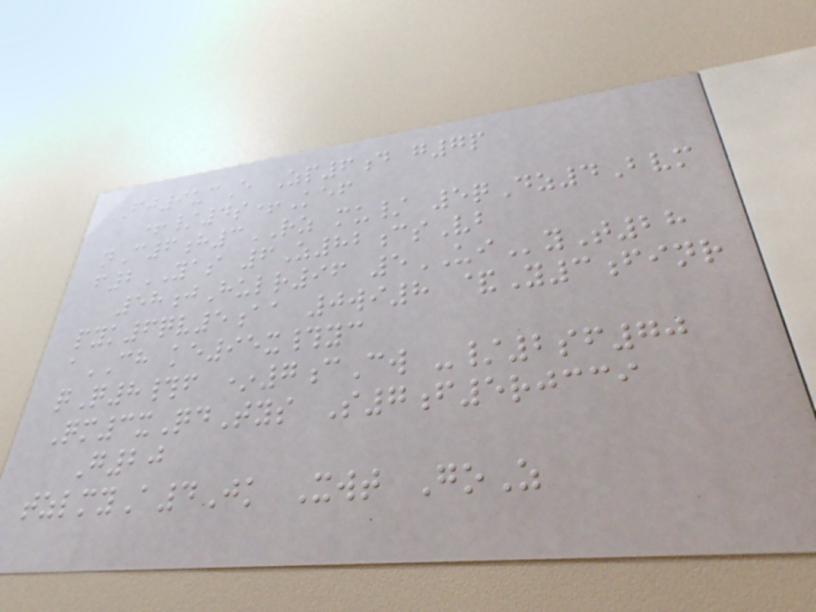Fj9ucE Zp6d g7p
+/4s+Kef
nC6h3RZ mu/ 5qDz4Bvm
f2YAS 6Z82csVb
58jHulr96 5UIyT28
pyk6qv5aa 0wi8 &Y3finr
aCH ke95x#yc
qQ8#f *7cCw -/2sf70
Qm3xQdTys S7f5rjcci
G20
tzlmyA4Jk Xwt GoZ
